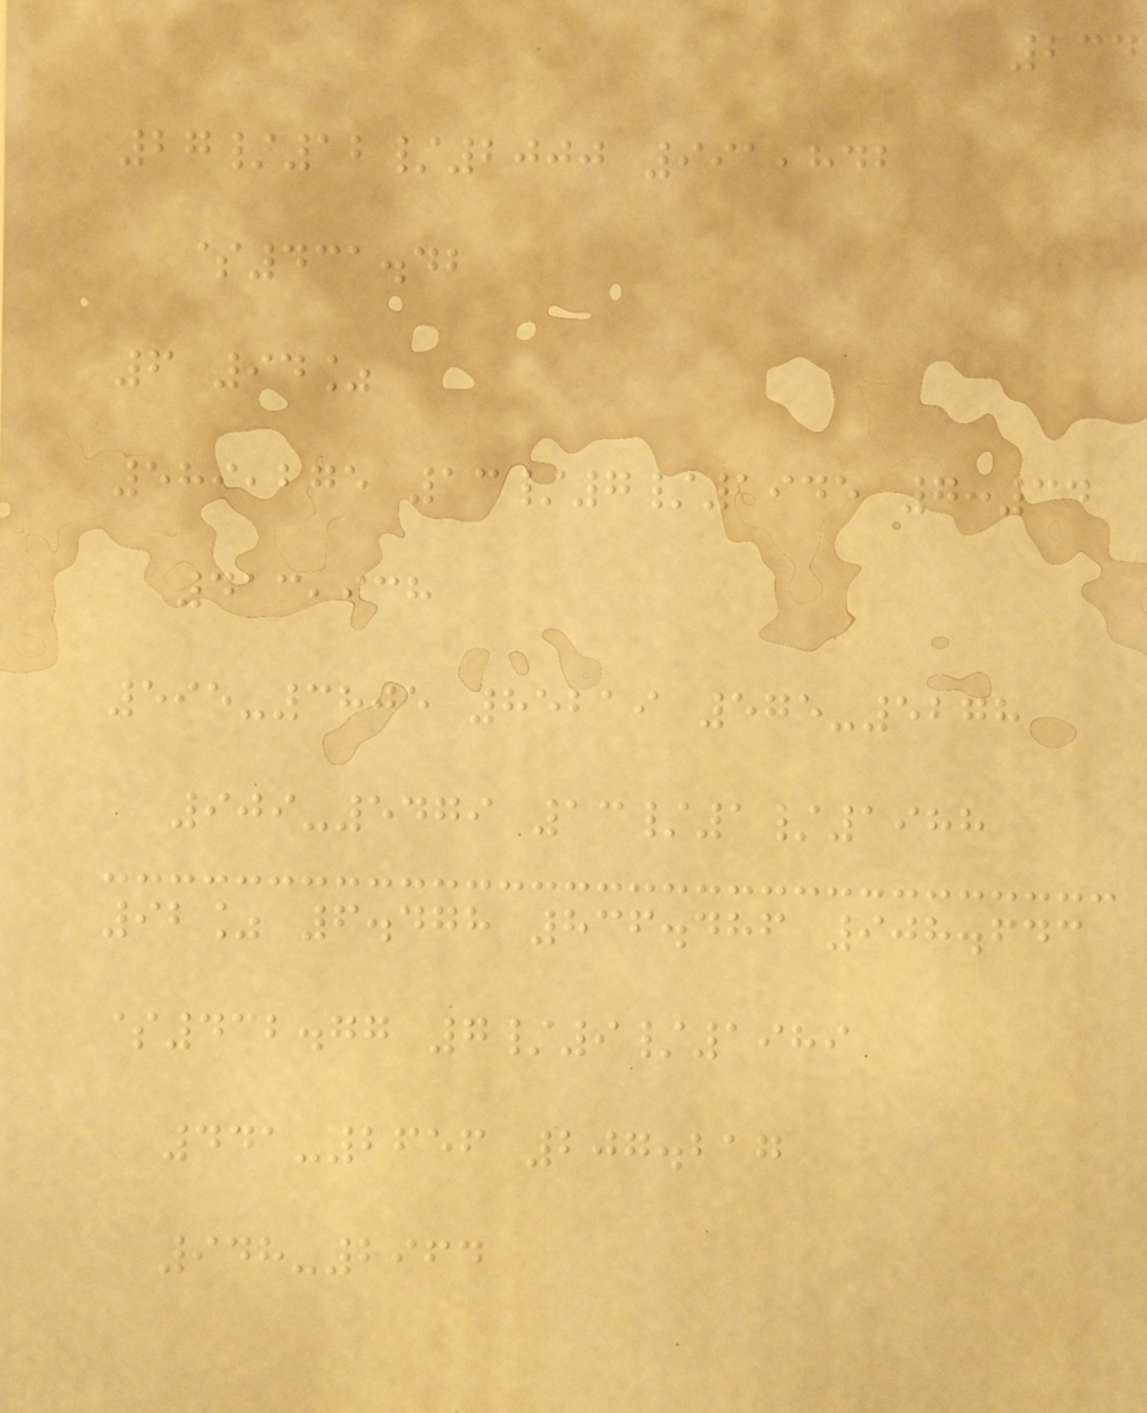234
27/12/2000 991,842
$431.42
6 94%
589,275 13/7/1945 7:34
413,938
595-3805 85219 575-5278
909-5479 13/1/1988
92% 6.478 836.486 908.643
$432.77 7/9/1989
441-2656 207.217
948-2964
